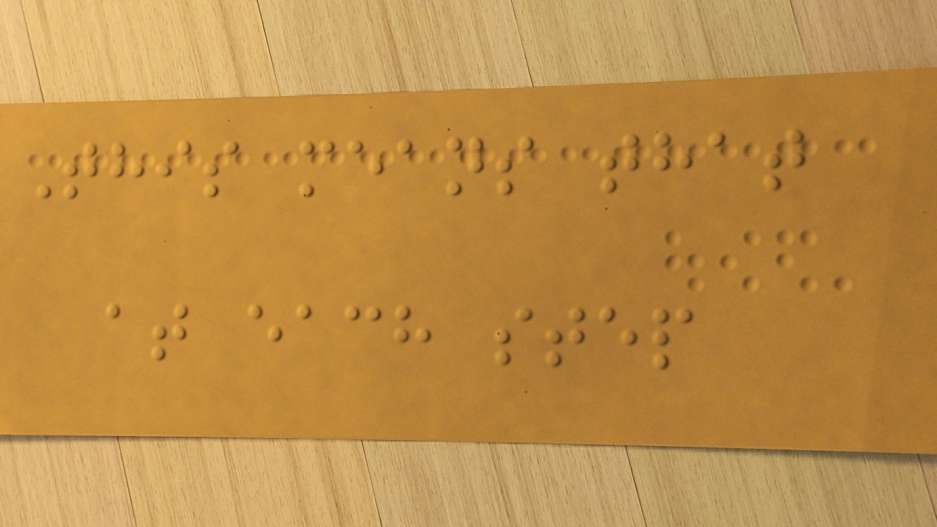This means that
at each step
